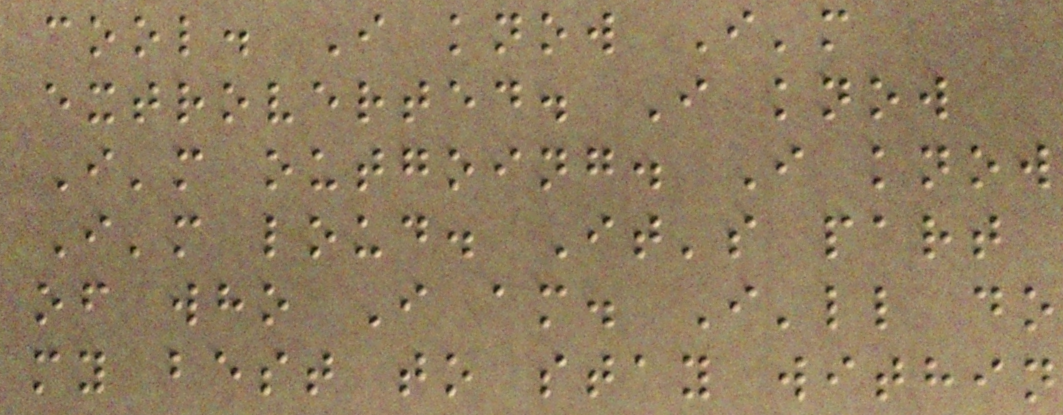cool. I know I'm
extroverted. I know
I'm outgoing. I know
I'm loud. It's part
of who I am. I'll do
my best to stay within
